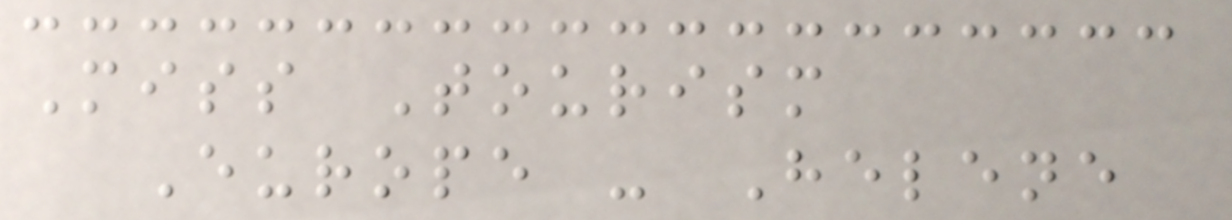Miss Tourism
Europe - Helene
